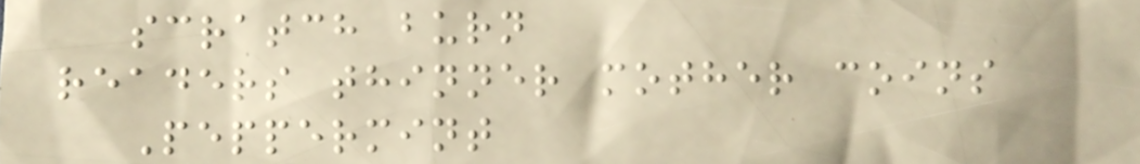scratch burn
readers thinner mother coins
Peppermint
